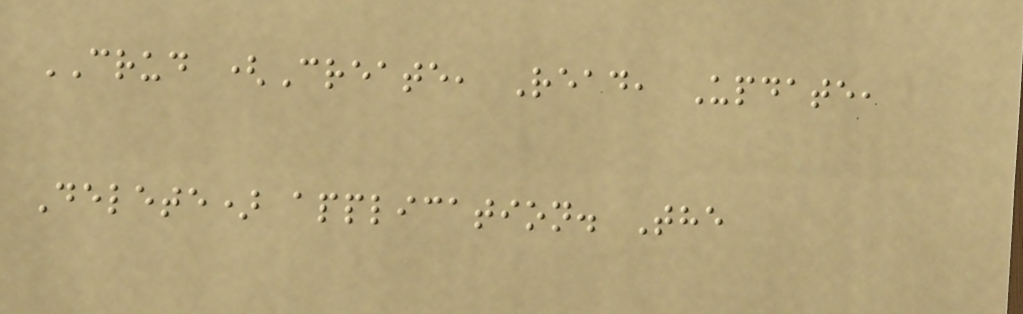CRUD (Create, Read, Update,
Delete) application. The
